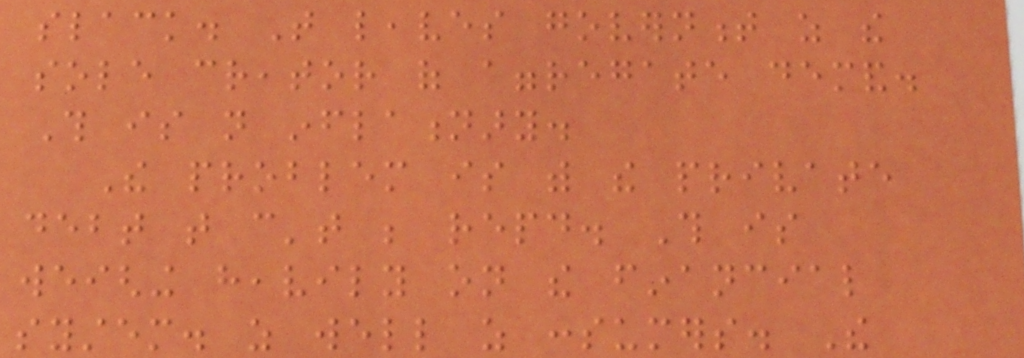slack. That leaves government as the
sole creator of aggregate demand.
This is not inflationary.
The problem is with the private
debt that can't be repaid. This is
weighing heavily on the financial
system. as well as consumers. The
